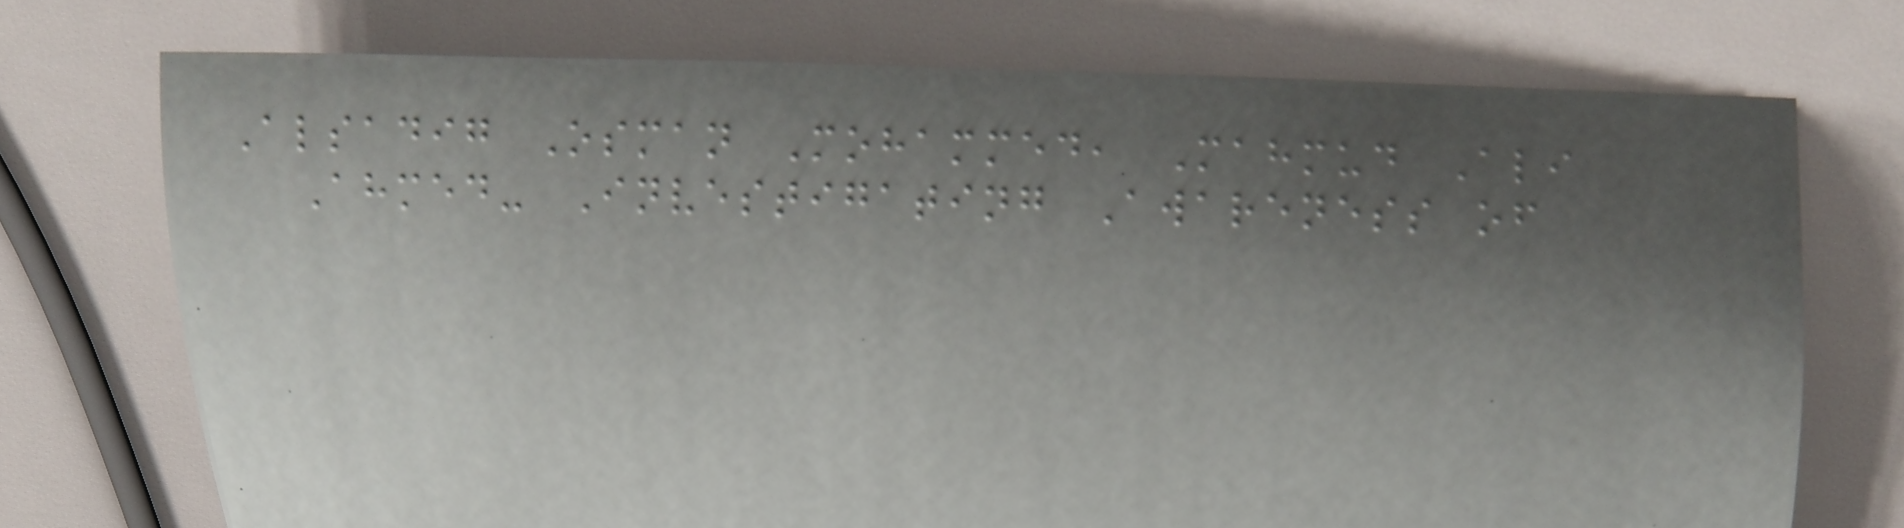Alsadig Osman Mohammed, Mahmud Ali
Ahmed- Investigating Awareness of
